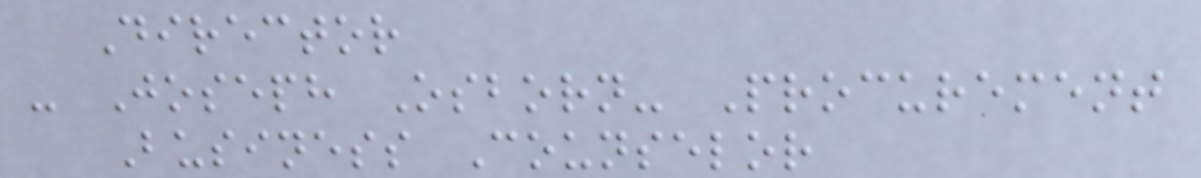Director
- Joseph Osborn- Procurement
Business Counselor
